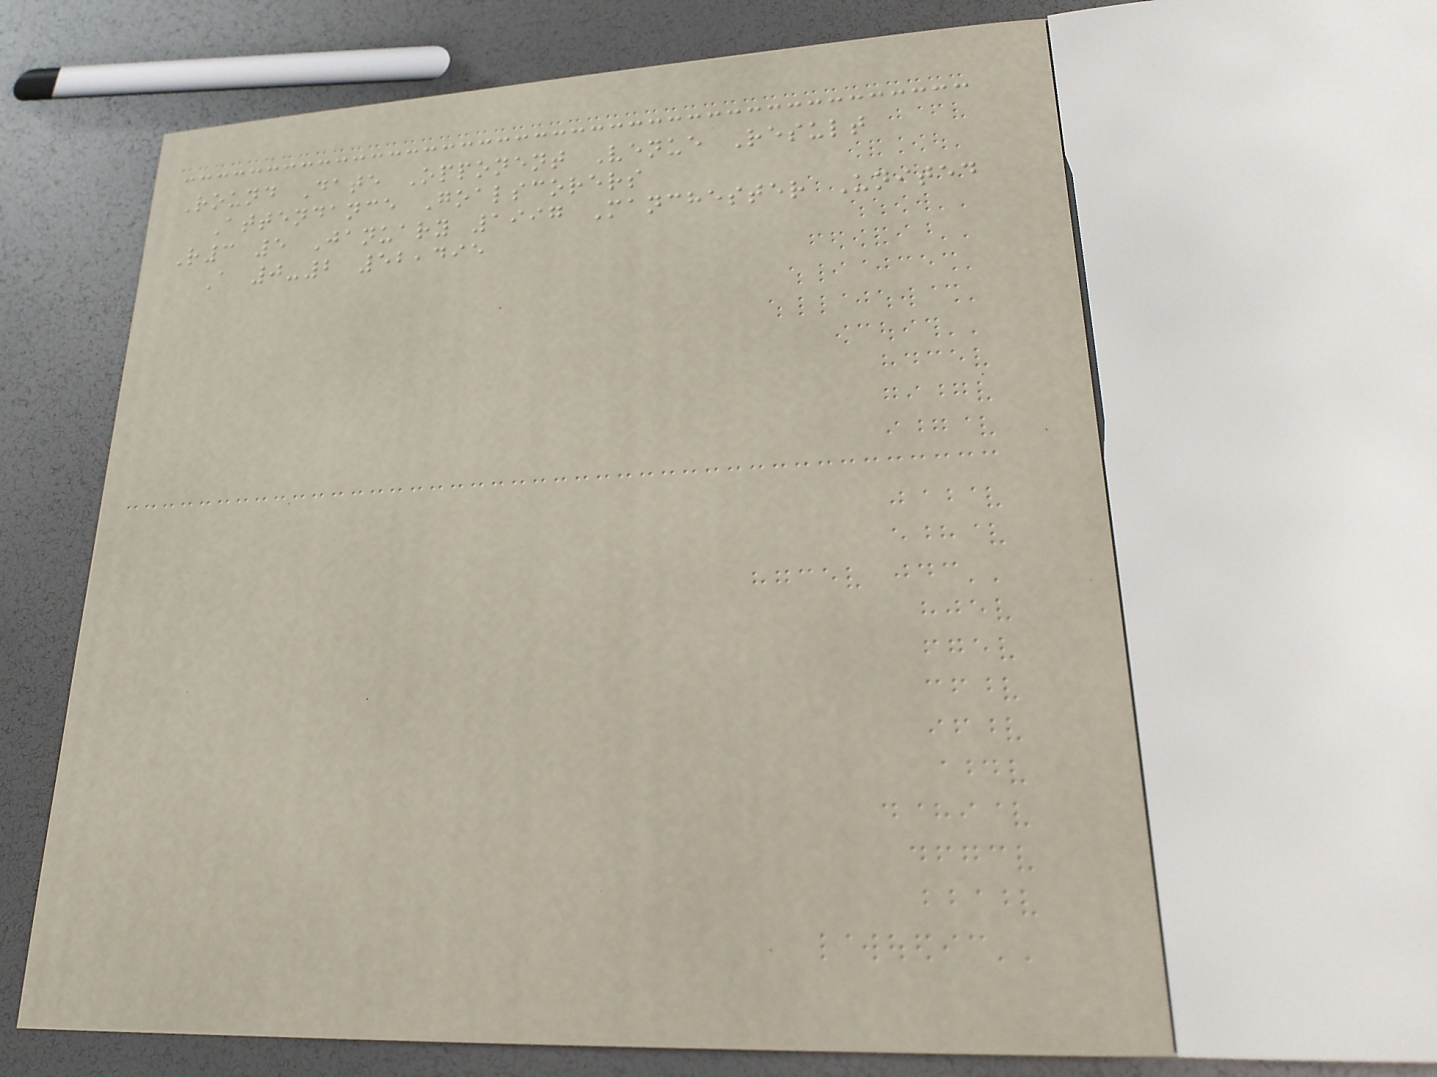Round Date Opponent Venue Result
Attendance Goalscorers
R3 5 January 1997 Manchester United
A 0-2 52,495
